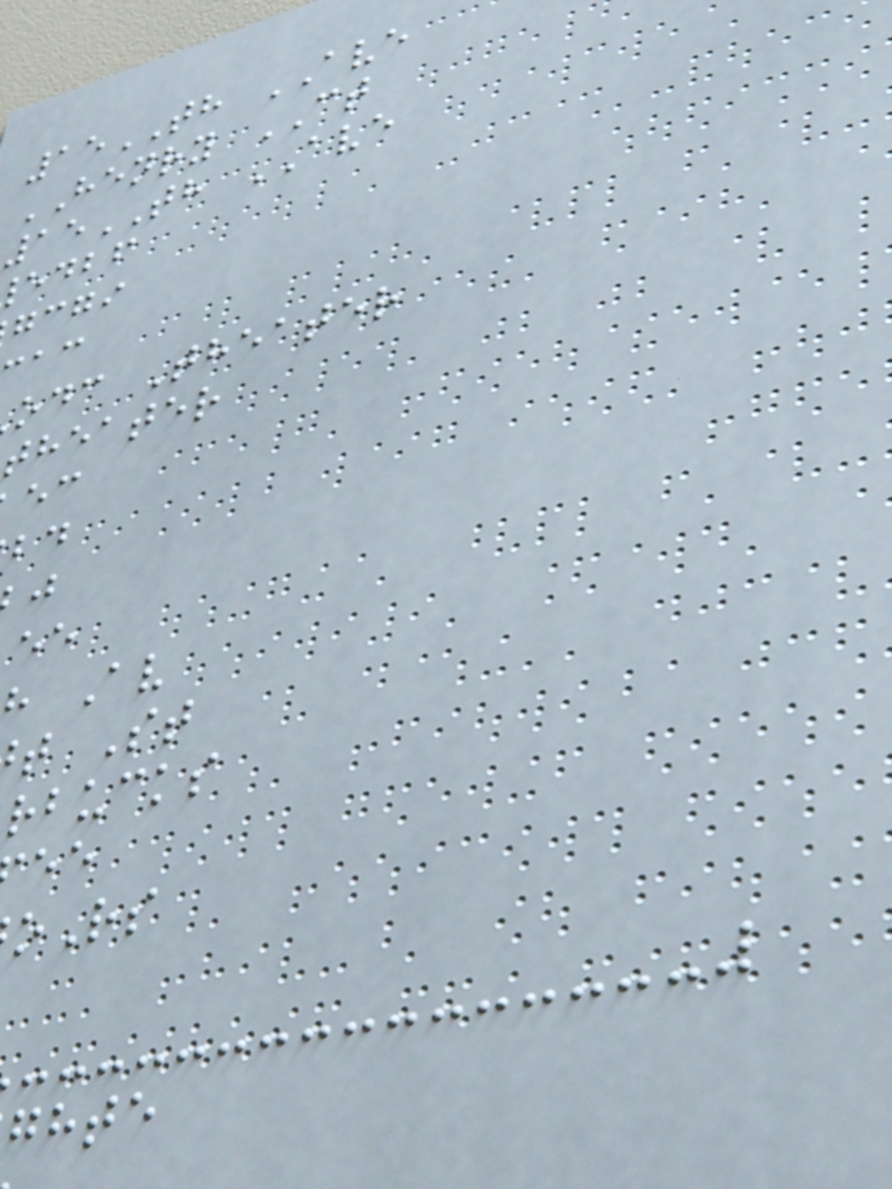15TH AVE
HENRY CT
15TH AVE
edbf
gcgi
odc Theater
theater
h Av
t St
rbucks
oRs
ghte
